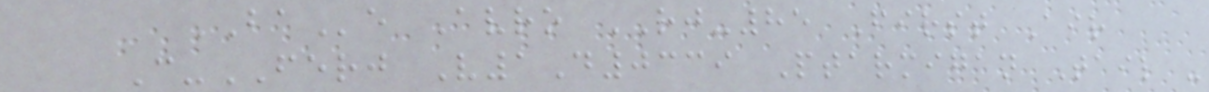BAe Avro RJ-85 First Air
C-FERJ V1D0339 Ptarmigan Tail -
